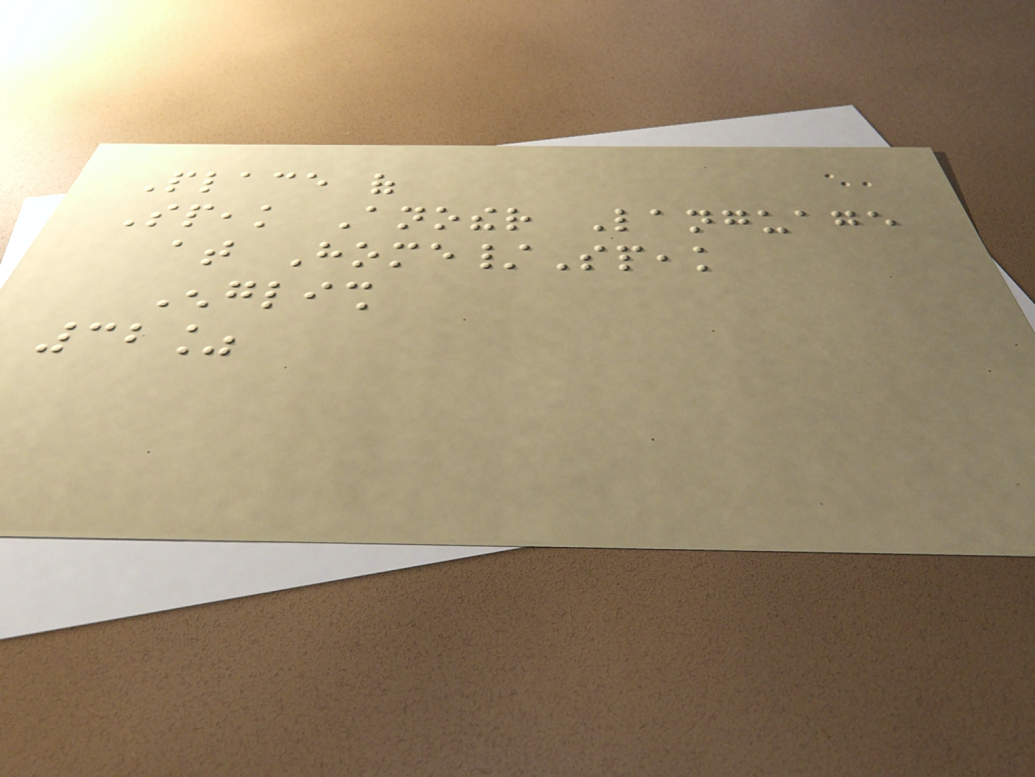Place of
Speak Another Language
at Home/Speak
English
32%
